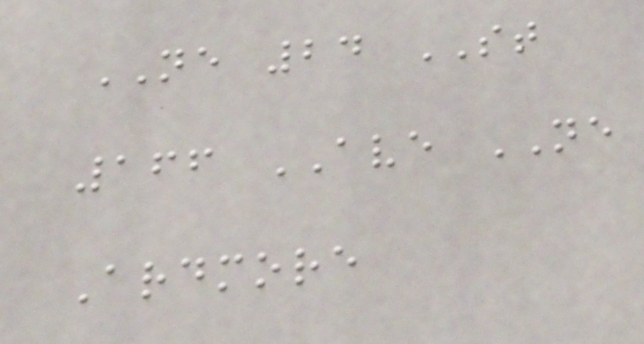NE 24 ST
166 AVE NE
Ardmore
